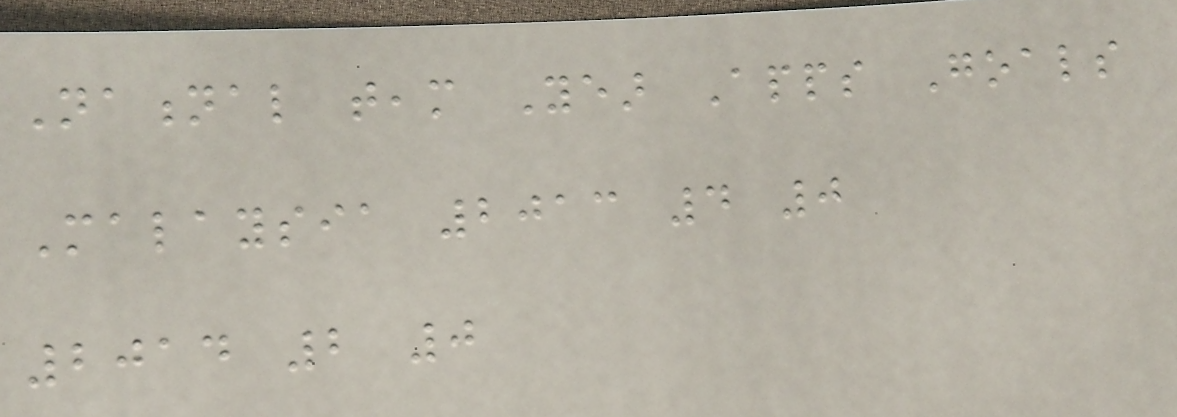National team Year Apps Goals
Malaysia 2013 4 0
2014 2 0
